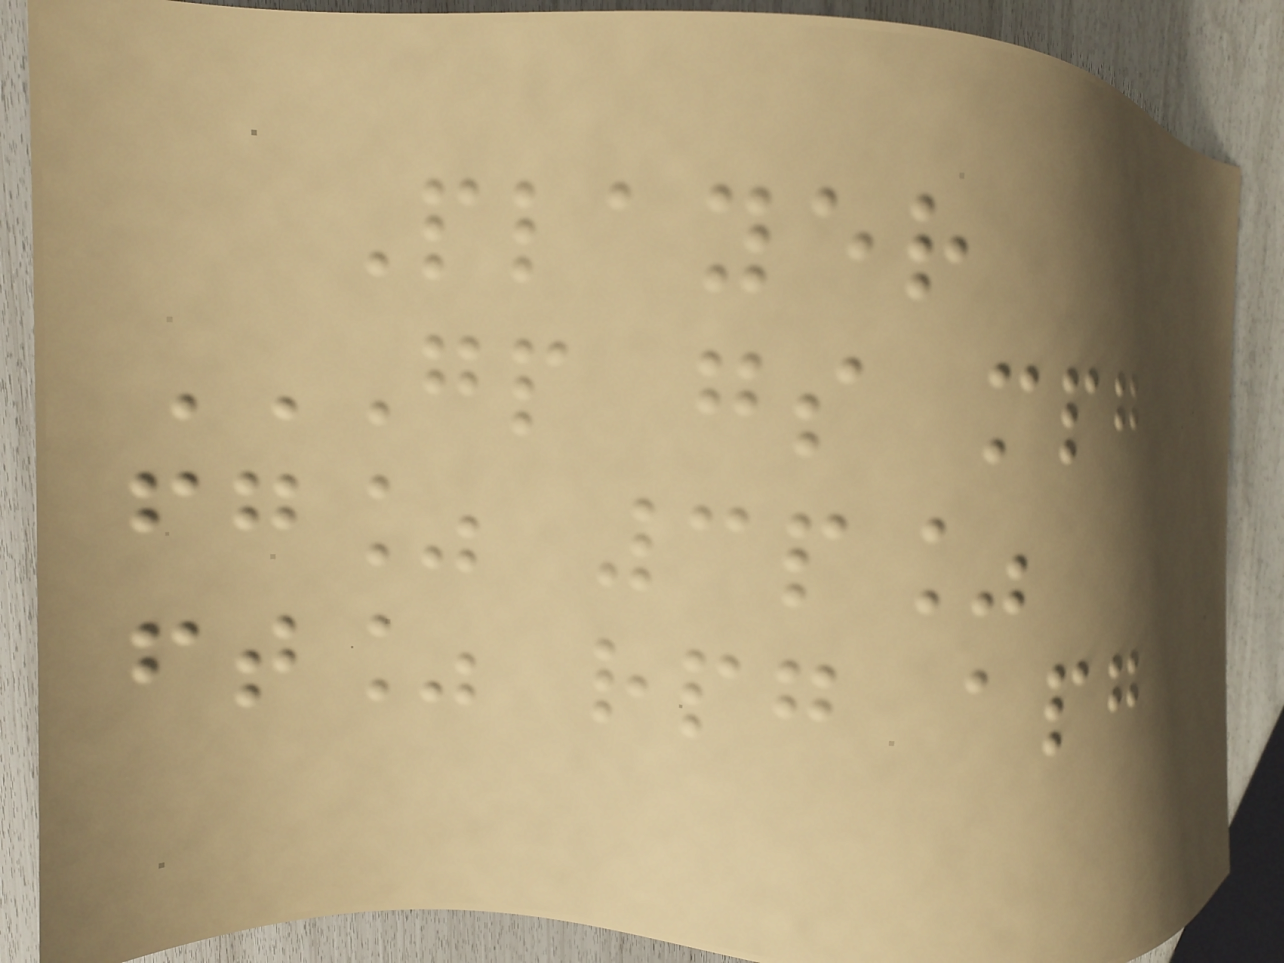Player
GP GS MPG
FG% 3P%
FT% RPG APG
